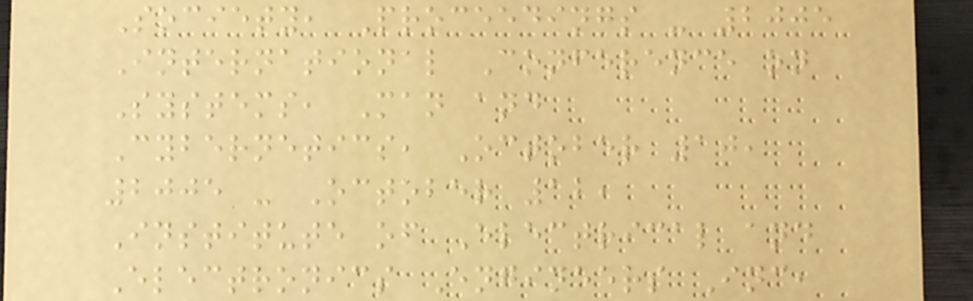Society, Proceedings - 2005
International Conference on
Systems, Man and
Cybernetics, October 10,
2005 - October 12,
Institute of Electrical and
Electronics Engineers Inc,
